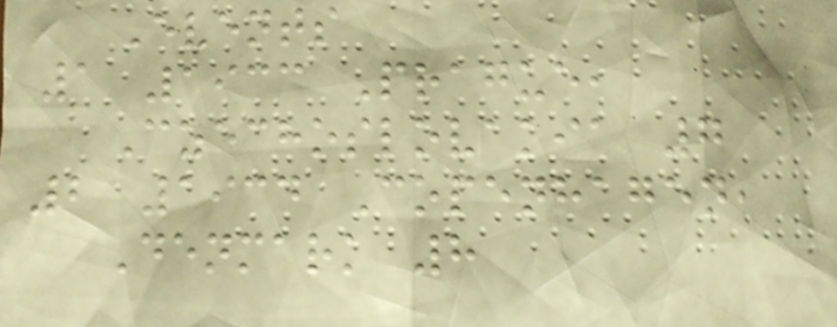Events
1 1933 Prague,
Czechoslovakia 7
2 1934 Copenhagen,
Denmark 8
